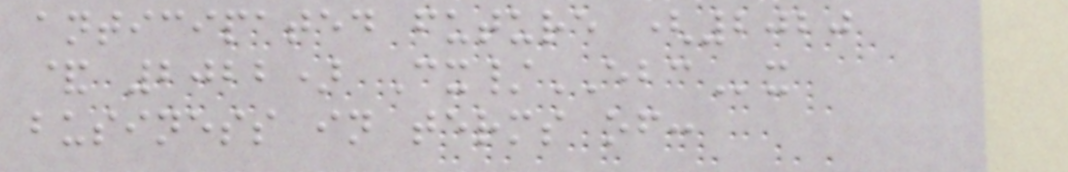anticipated future (2020
& 2022) Cx/EBCx
business in terms of:
